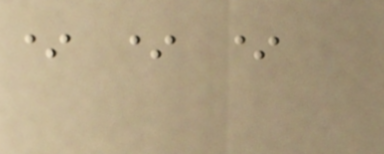* * *
